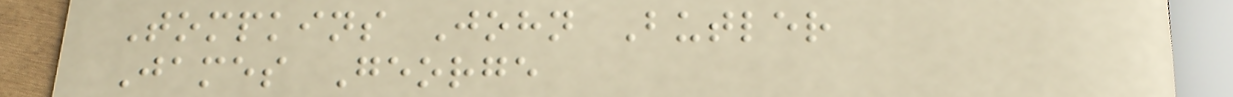Tompkins John Butler
James George
